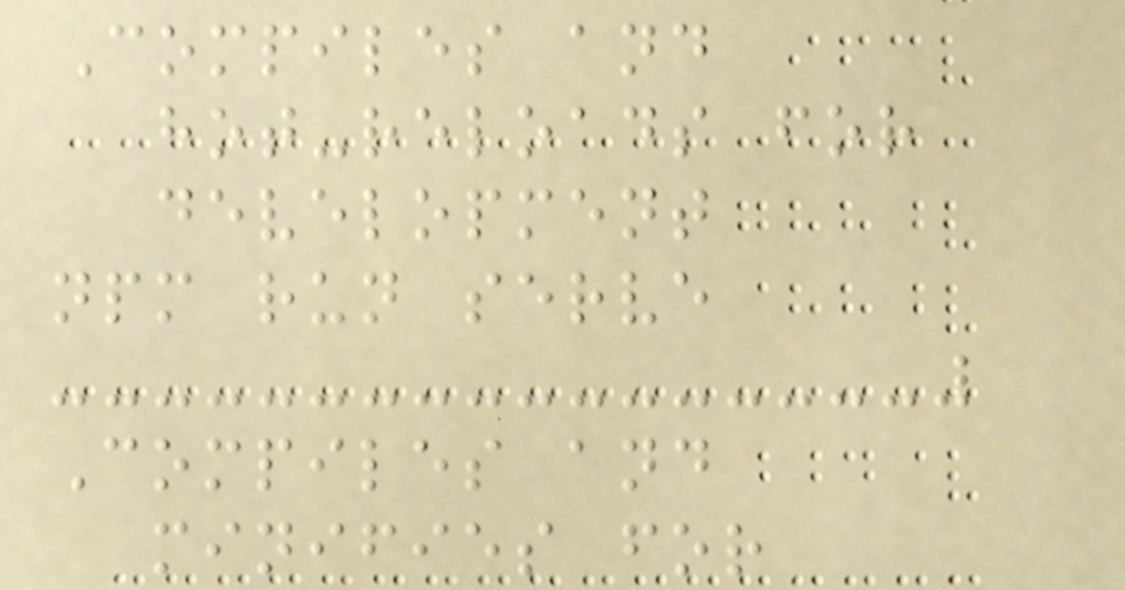Compiles and
hot-reloads for
development
npm run serve
Compiles and
minifies for
